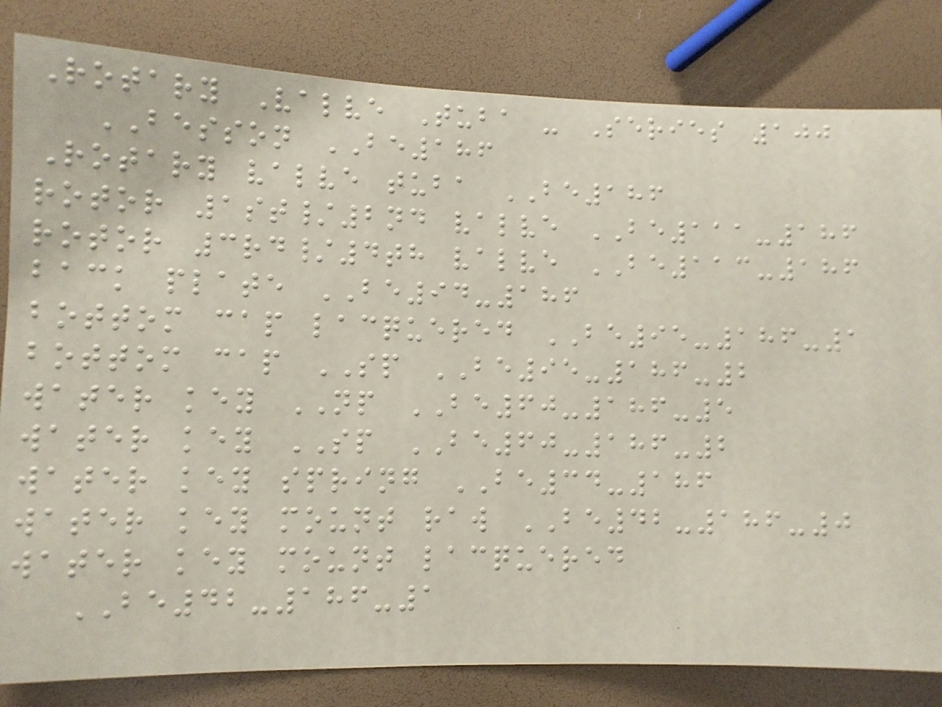Rotary Valve Tuba - Series 100
BESSON BE186
Rotary valve tuba BE186
rotor 1st/2nd valve BE111-186
rotor 3rd/4th valve BE113-186
back plate BE94-186
bottom cap lacquered BE95-186-1
bottom cap SP BE95-186-2
water key NP BE60-186-5
water key SP BE60-186-2
water key spring BE34-186
water key mount raw BE42-186-0
water key mount lacquered
BE42-186-1
